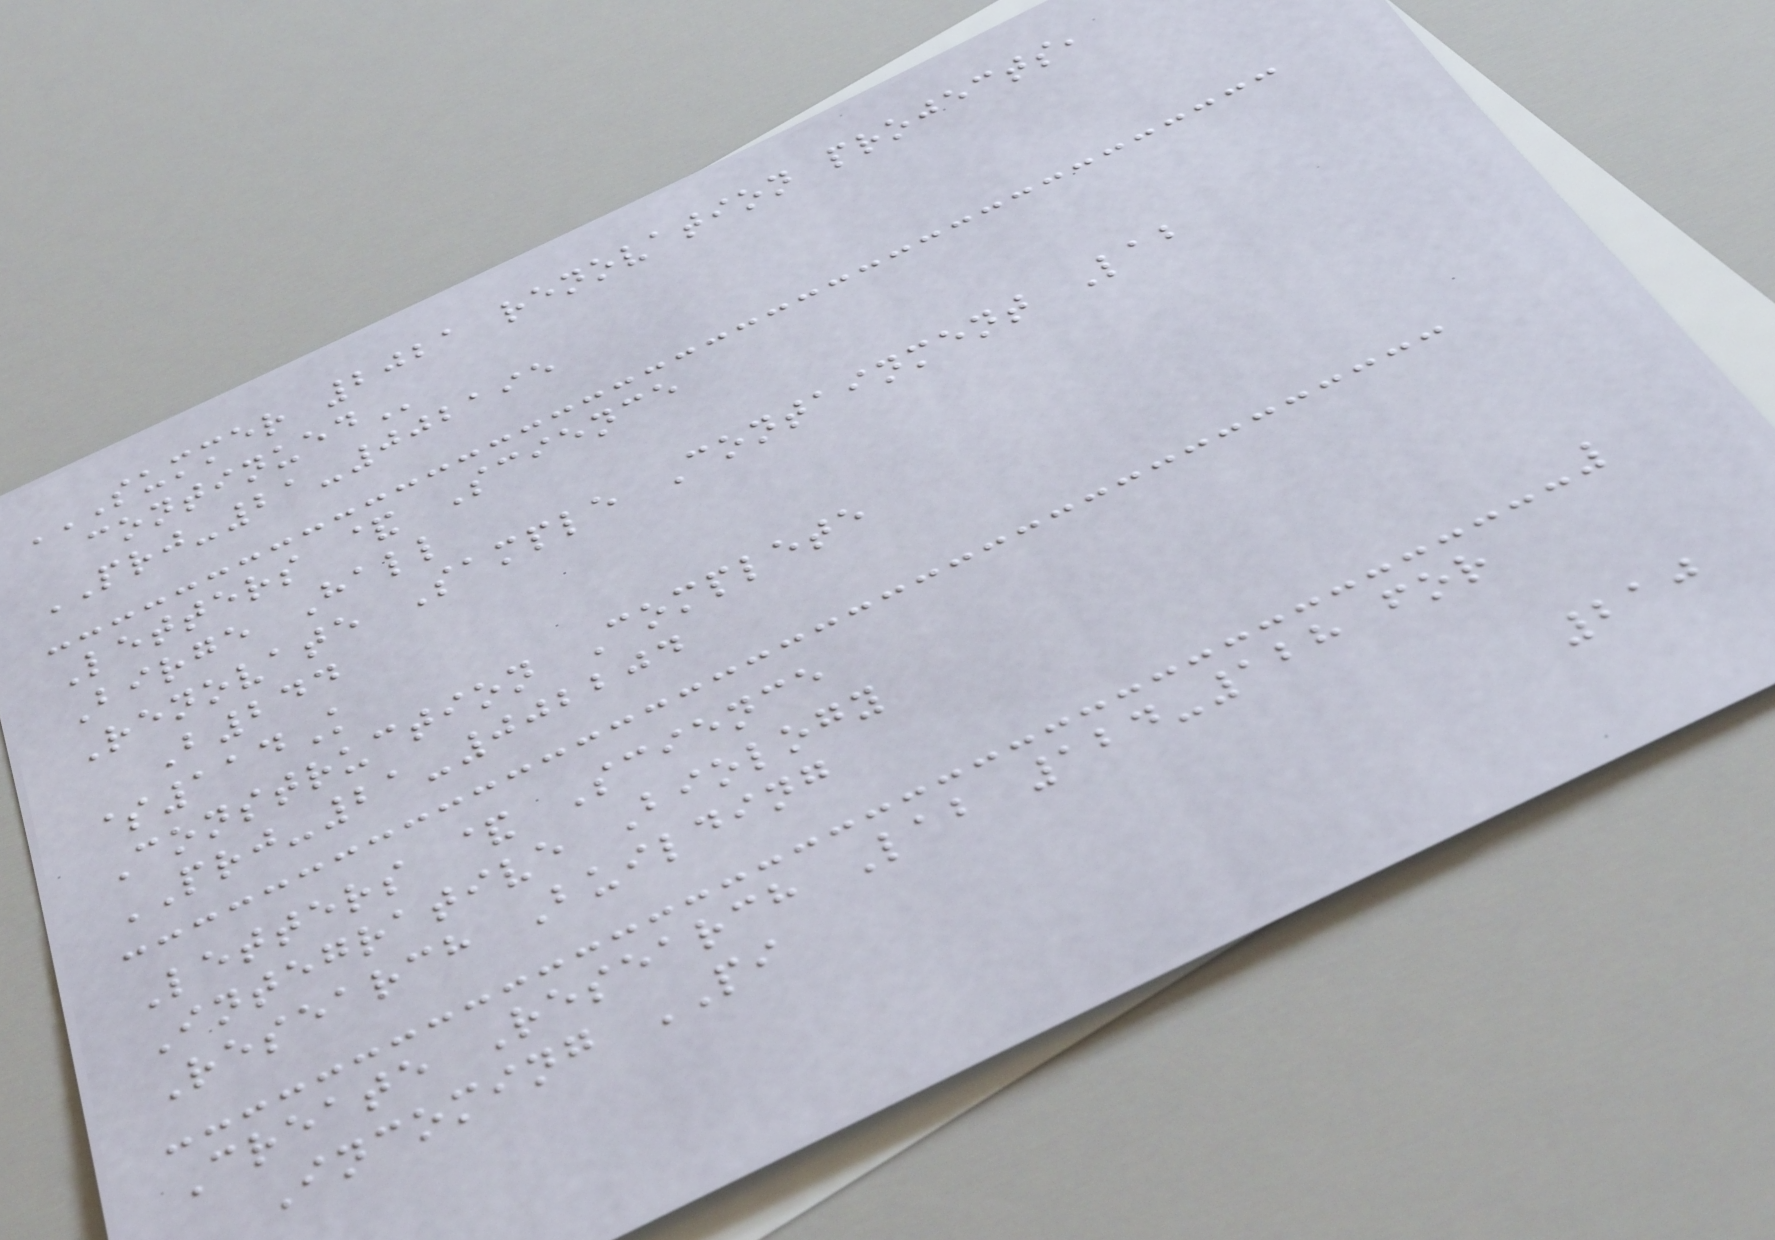SUMMER 2021 RENOVATION PROJECTS,
CONTINUED
PRJ-21-002195
Letters & Science
Birge Hall
Renovate Sample Containment Lab
B244
$114K
Construction Complete
PRJ-21-002204
Letters & Science
Integrative Biology
Research Building
Create Research Lab 124-128 for
Incoming PI
210
